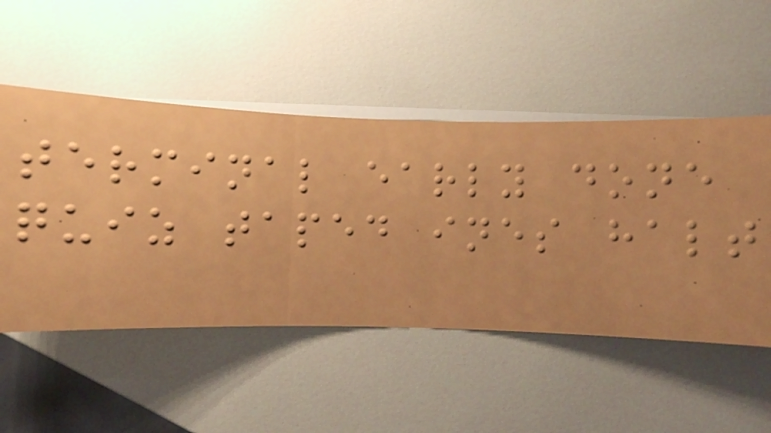terminal early done
quiz taped ines halt
